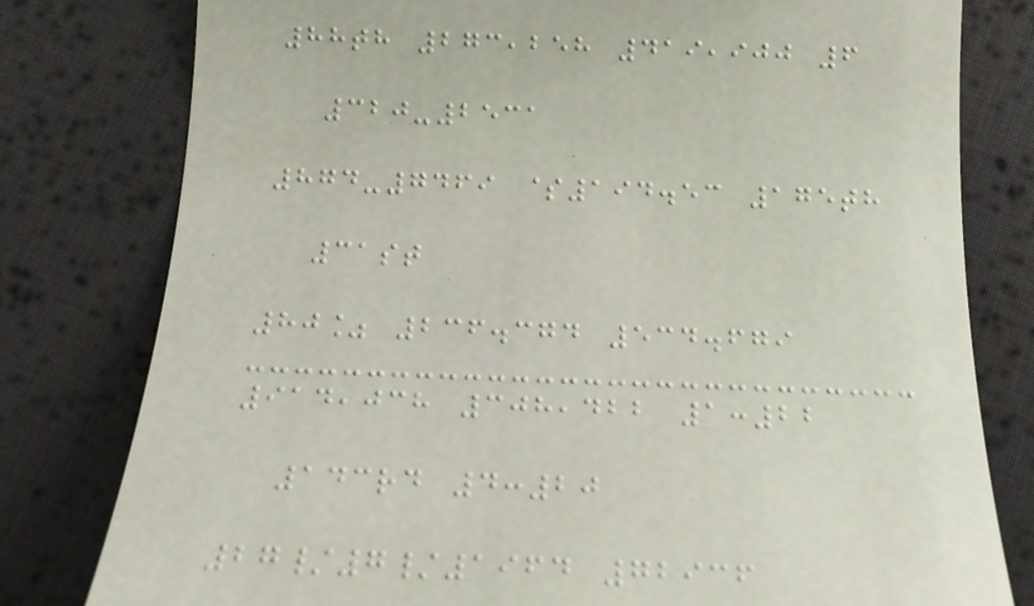88th 273,258 419,900 6
320-2531
874-7469 $194.53 175th
31st
80% 236.374 534.679
914,038 308,422 1:22
143rd 4:20
27/7/1964 72936
